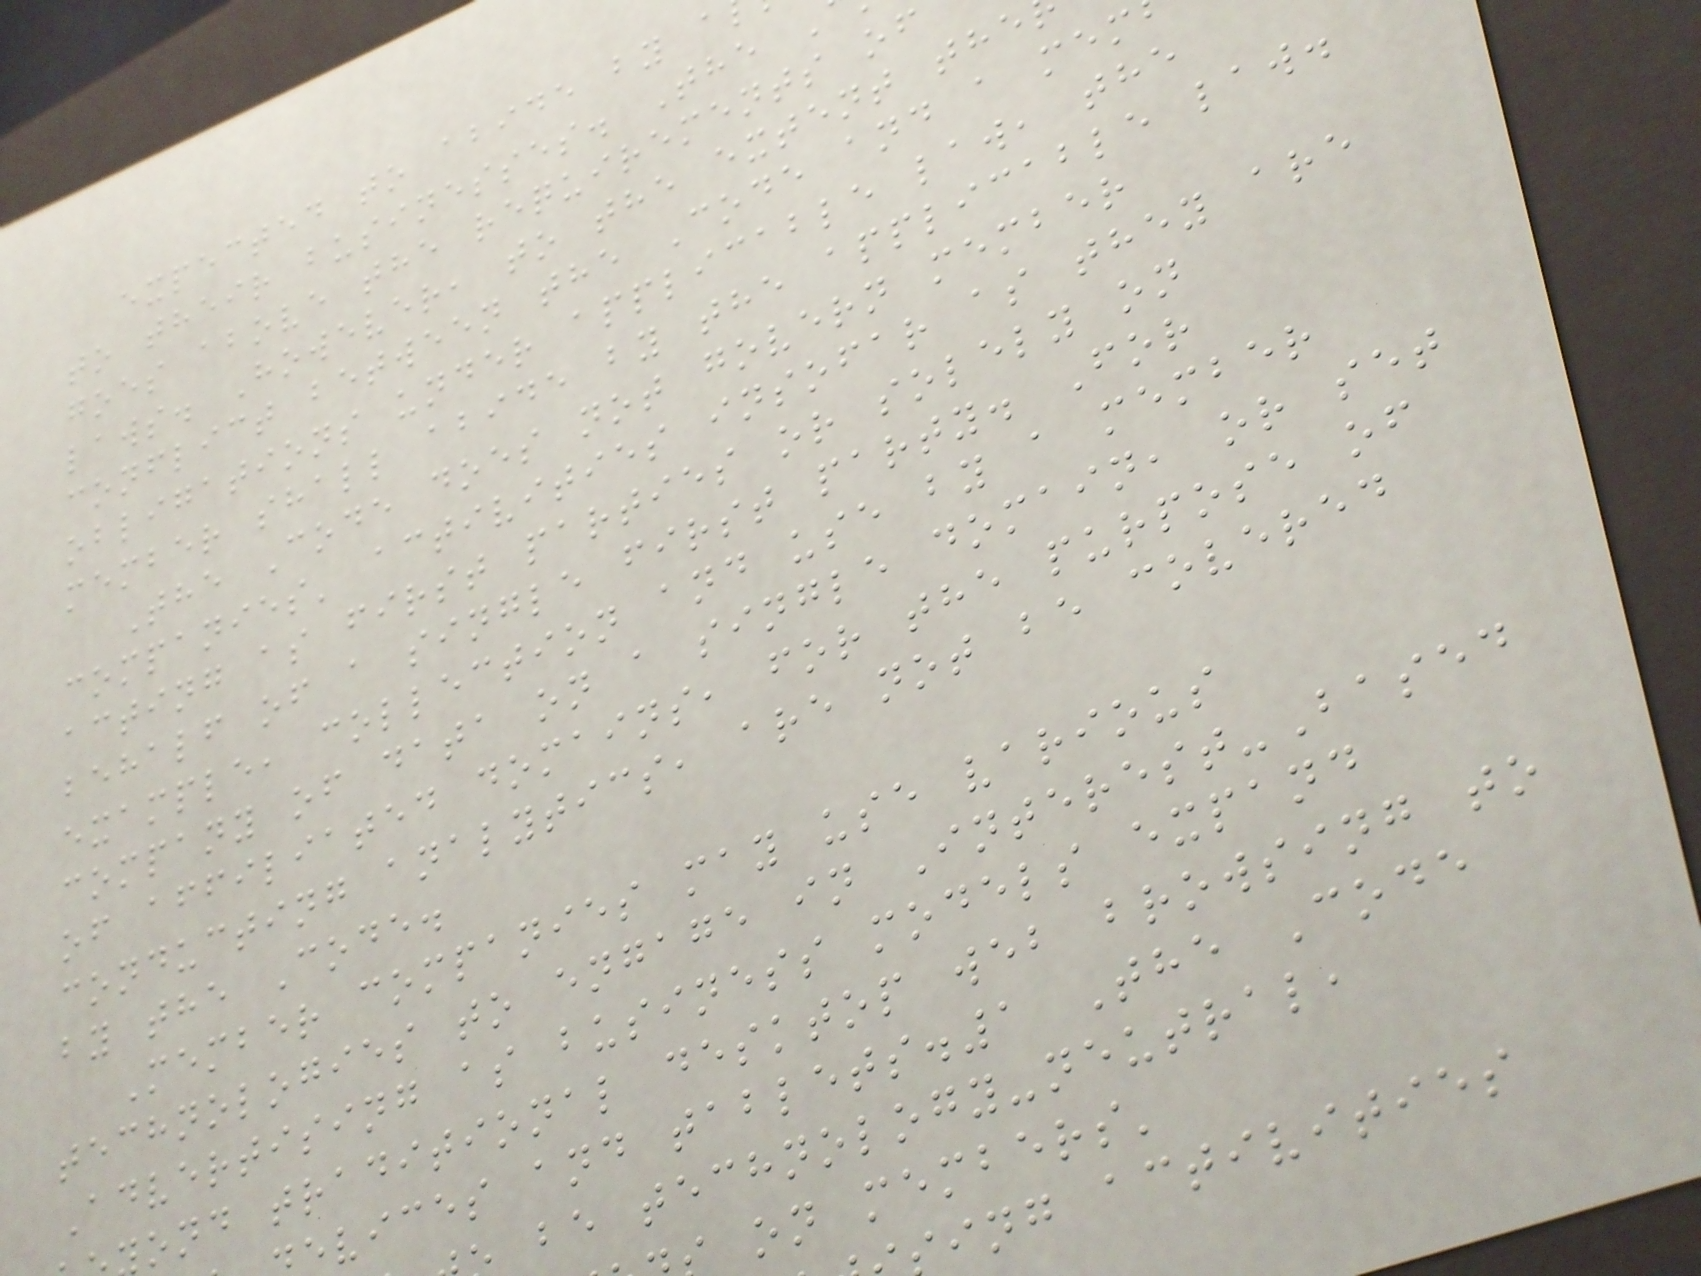expected to abide by a
to their businesses. The
goes above the requirements of
laws. However, to the extent the
conflict between the Code and a mem
obligations under applicable law, the
member shall abide by the applicable law.
The Code does not govern member
companies' activities insofar as they are
acting as first parties or solely on
behalf of a single first party. For
example, collection and use by a member
company of data on a single domain, or set
of affiliated domains, for the purpose of
conducting analytics, are not be covered
by the Code.
Member companies may use various
technologies to engage in Interest-Based
Advertising as business models expand
ond traditional desktop web browsing to
evices and tablets.1 The Code
be technology-neutral,
on members'
ing activities
